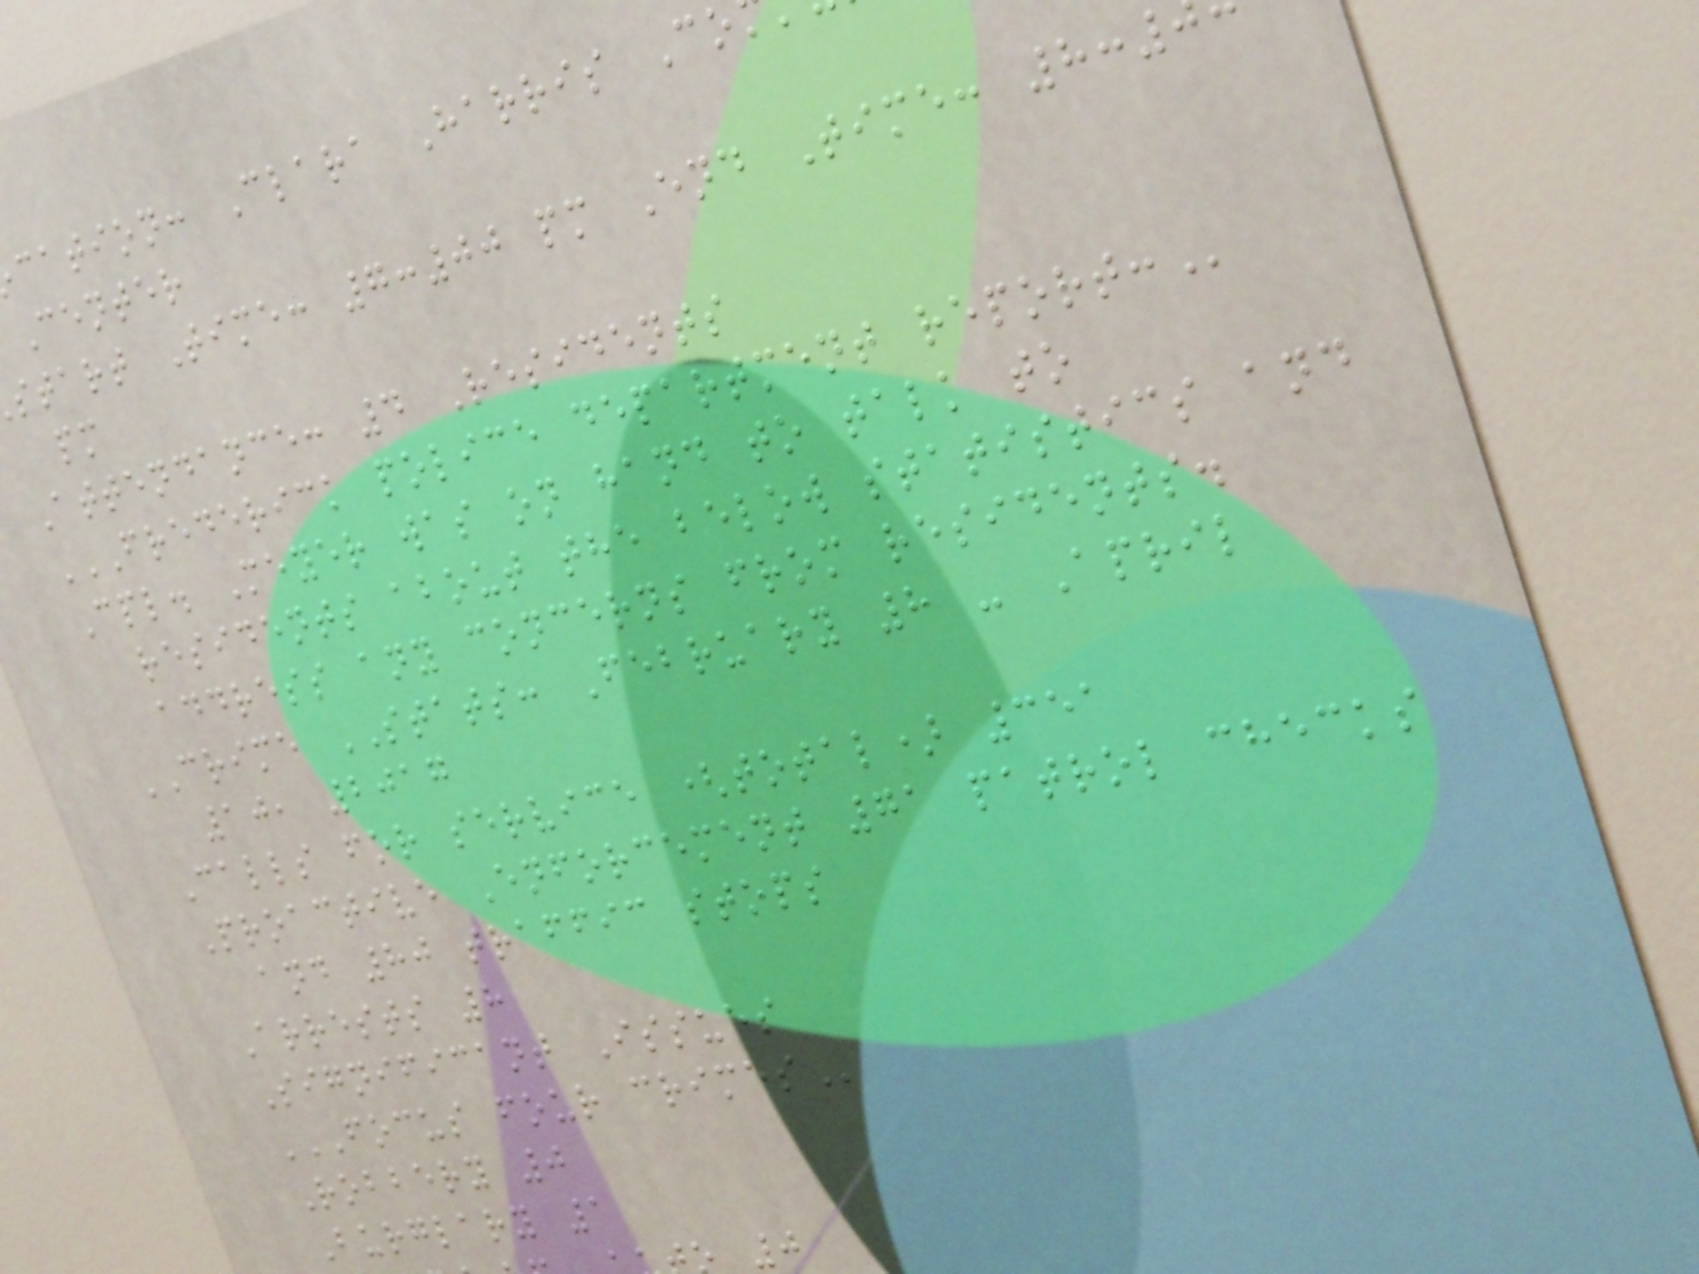cation: Clara Harris Co
Center
start Time: 7:00 pm End Time: 8:
pm
Attendance: 4 Residents
FREDERICK POLICE DEPARTMENT REPORT:
Cpl. Meyer was on hand to talk to
residents about the below statistics and
address any concerns from residents.
CRIME STATS: February 8 - April
10, 2017
Calls for service (total) 351
Proactive Enforcement 71 patrol checks
and 80 traffic stops
Arrests 8
Significant Issues
FOCUS FOUR CRIMES
Robbery 0
Burglary 1
